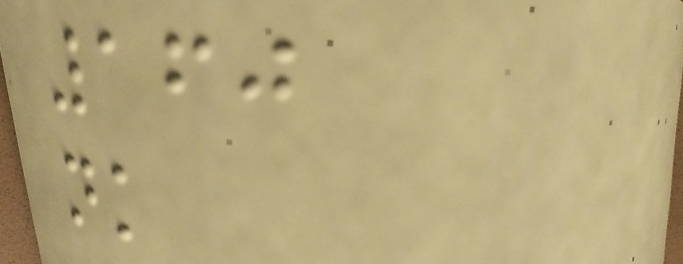160
nk
